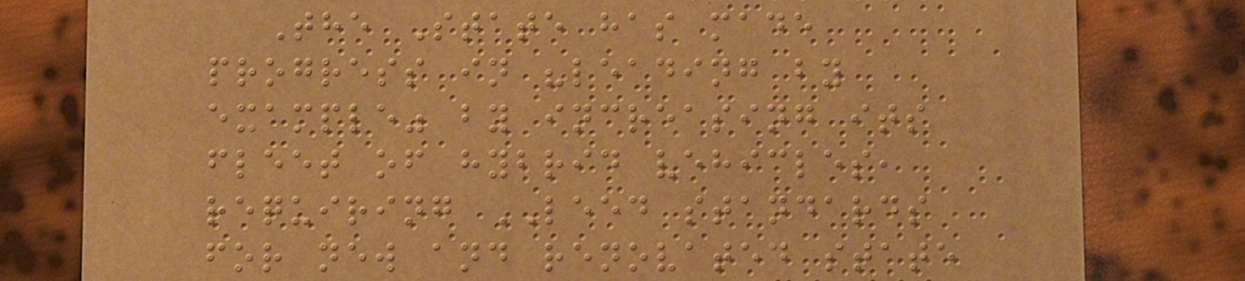The State has made
progress in "leading by
example" by increasing its
fleet of hybrid vehicles,
requiring LEED standards
for new and renovated state
